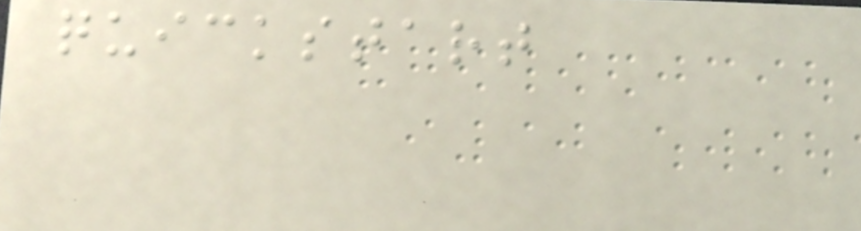quickstart
